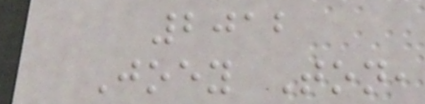2012
Joey Ton,
